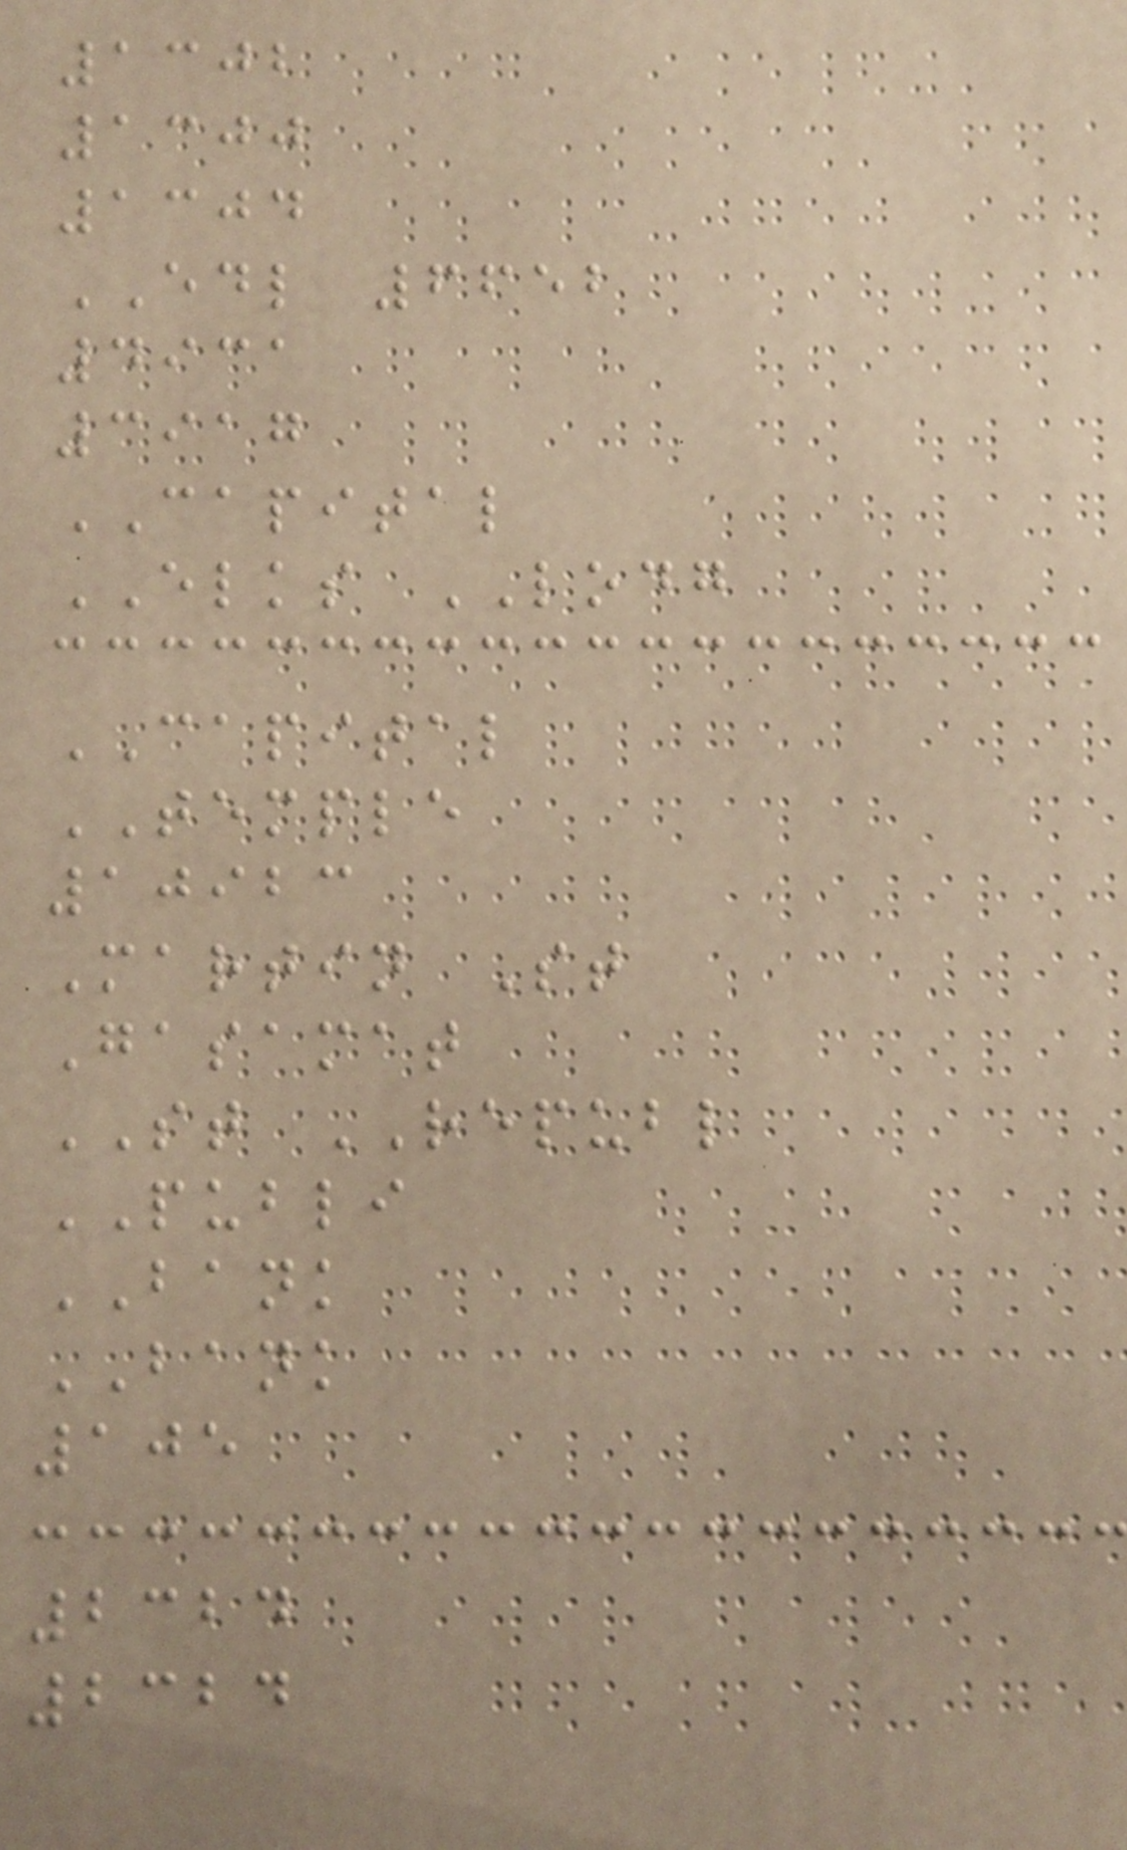1302
1300
1304
EDL 6652
4931
3917
CAPITAL
ELKS LODG
CAPITAL
TEMPLE
10923
Martin St
Gasamat
ST REPUBL
PUBLI
BANK
BANK
105
2324
2324
